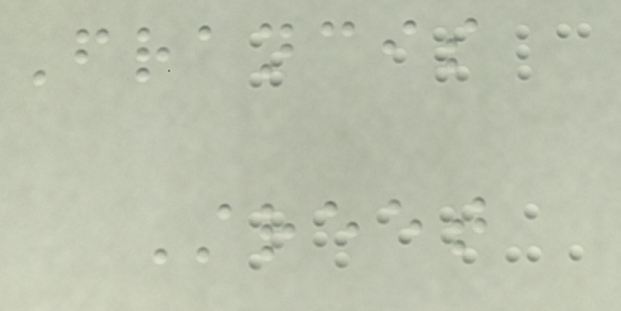Francis
Street
